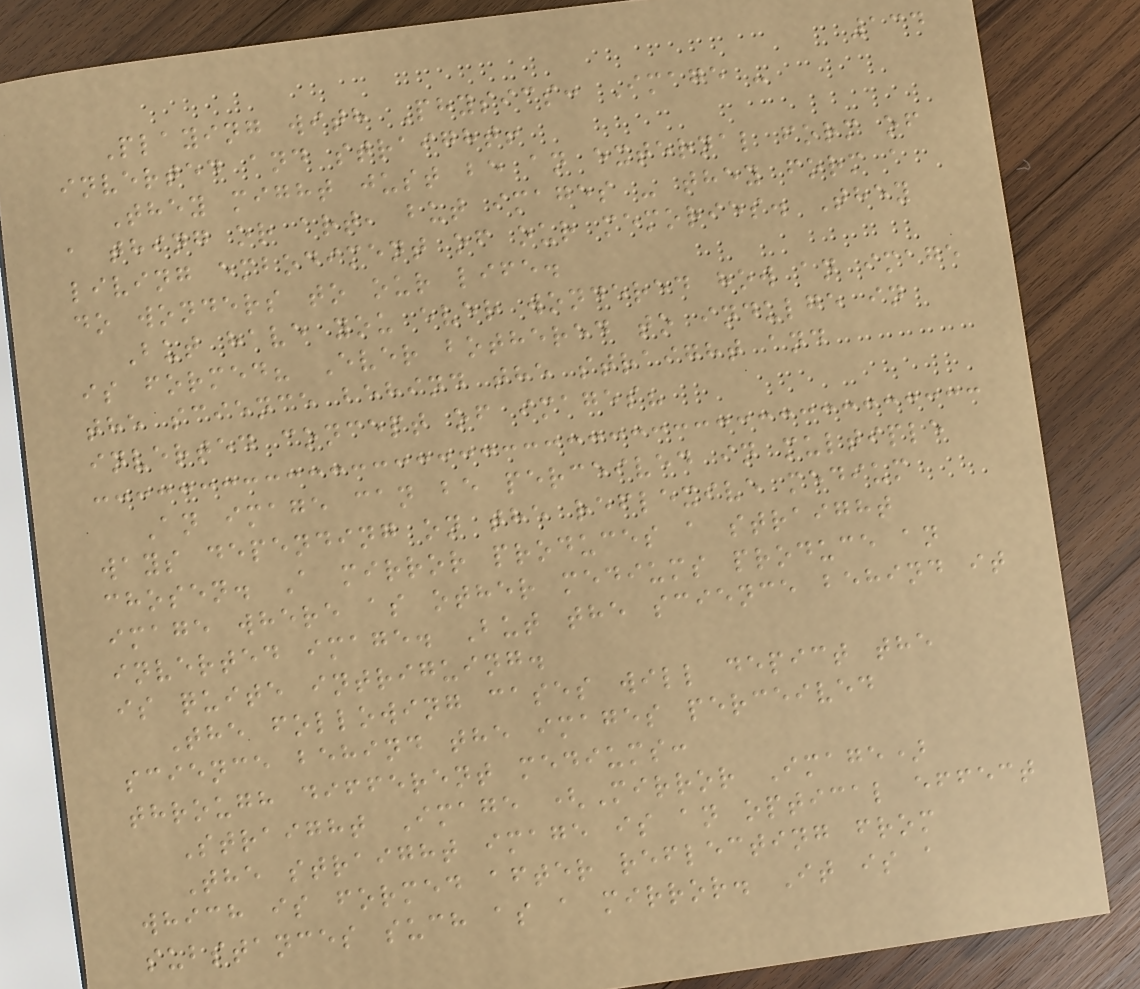134
Playing with Physics: Image -
inverted and straight!
They might just be an external form of
a thing or art, but images - they form a
living embodiment of our memories. They
do wonders to our life.
But have you ever wondered how an image
is formed? Ever bothered to indulge in
the science behind the straight and
inverted concept of images?
An image can be perceived in multiple
ways depending on the reflexive medium
chosen. A mirror produces a straight
image where as other mediums produce an
inverted image. But the science behind it
is quite intriguing.
The following cases will depict the
science behind the images perceived
through different mediums:
Straight Image (Mirror Image)
The straight image is an optical effect
which is formed after reflecting from
substances such as a mirror. It is a
